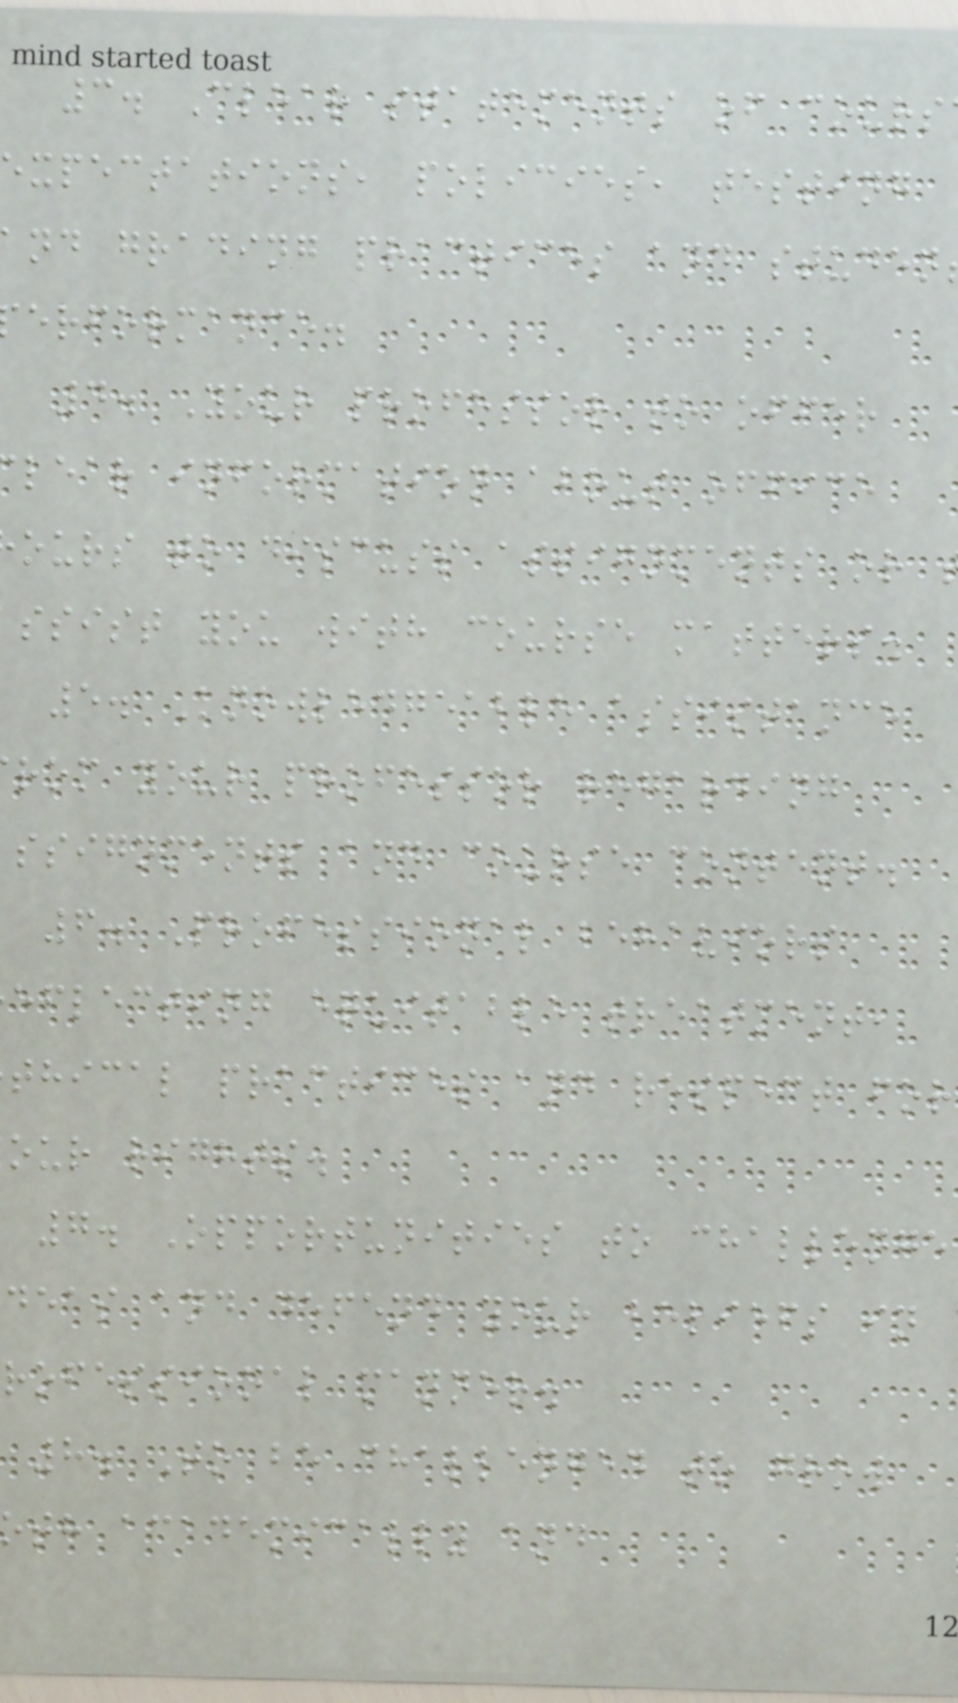3. Clear statements of cours
expectations, policies, testing
nd grading practices and studen
erformance.
4. Your professor to offer
lear information about office
ours to discuss assignments or
ssist you with course matters.
5. Knowledgeable assistance
rom your professor regarding
ssignments and course content.
6. Professional behaviors
eflecting equitable treatment,
thical practices and respect for
our rights.
7. Opportunities to challenge
deas and defend your beliefs in
rofessional manner.
8. To be challenged to grow
oth academically and
